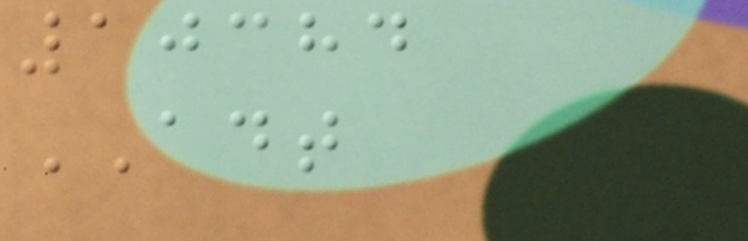10384
ADT
